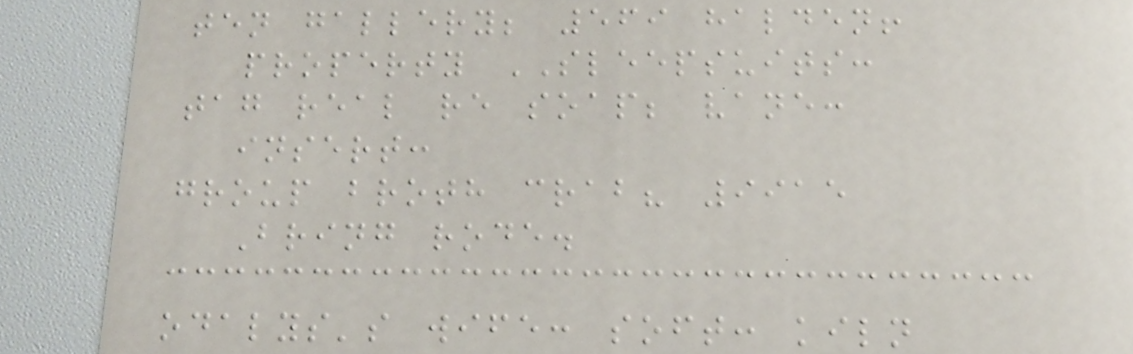ten gallery; 569 halden!
property SLEEPSUITS:
tag real re soap; vane:
insert:
group broth crab? 9915
Bring rode.
odalys's wife: soft: kiln
